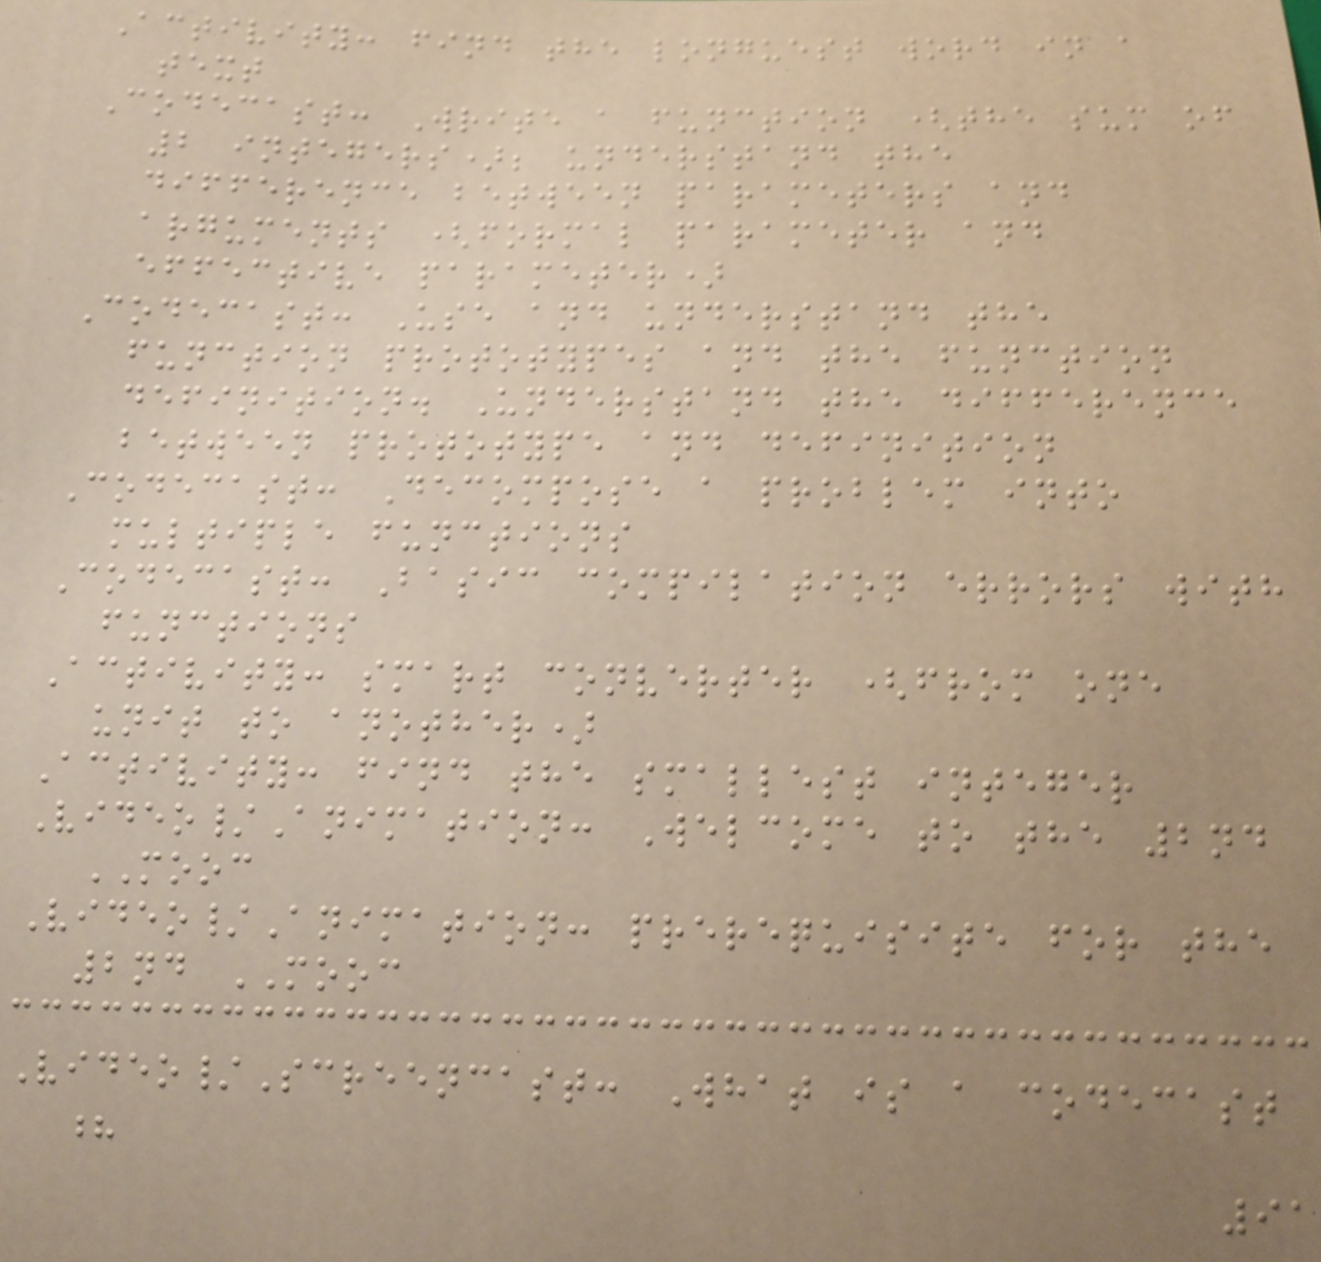Activity: find the longuest word in a
text
Codecast: Write a function (the sum of
2 integers); understand the
difference between parameters and
arguments (formal parameter and
effective parameter)
Codecast: Use and understand the
function prototypes and the function
definition. Understand the difference
between prototype and definition
Codecast: Decompose a problem into
multiple functions
Codecast: Basic compilation errors with
functions
Activity: smart converter (from one
unit to another)
Activity: find the smallest integer
Video/Animation: Welcome to the 2nd
MOOC
Video/Animation: prerequisite for the
2nd MOOC
Video/Screencast: What is a codecast
?
91
